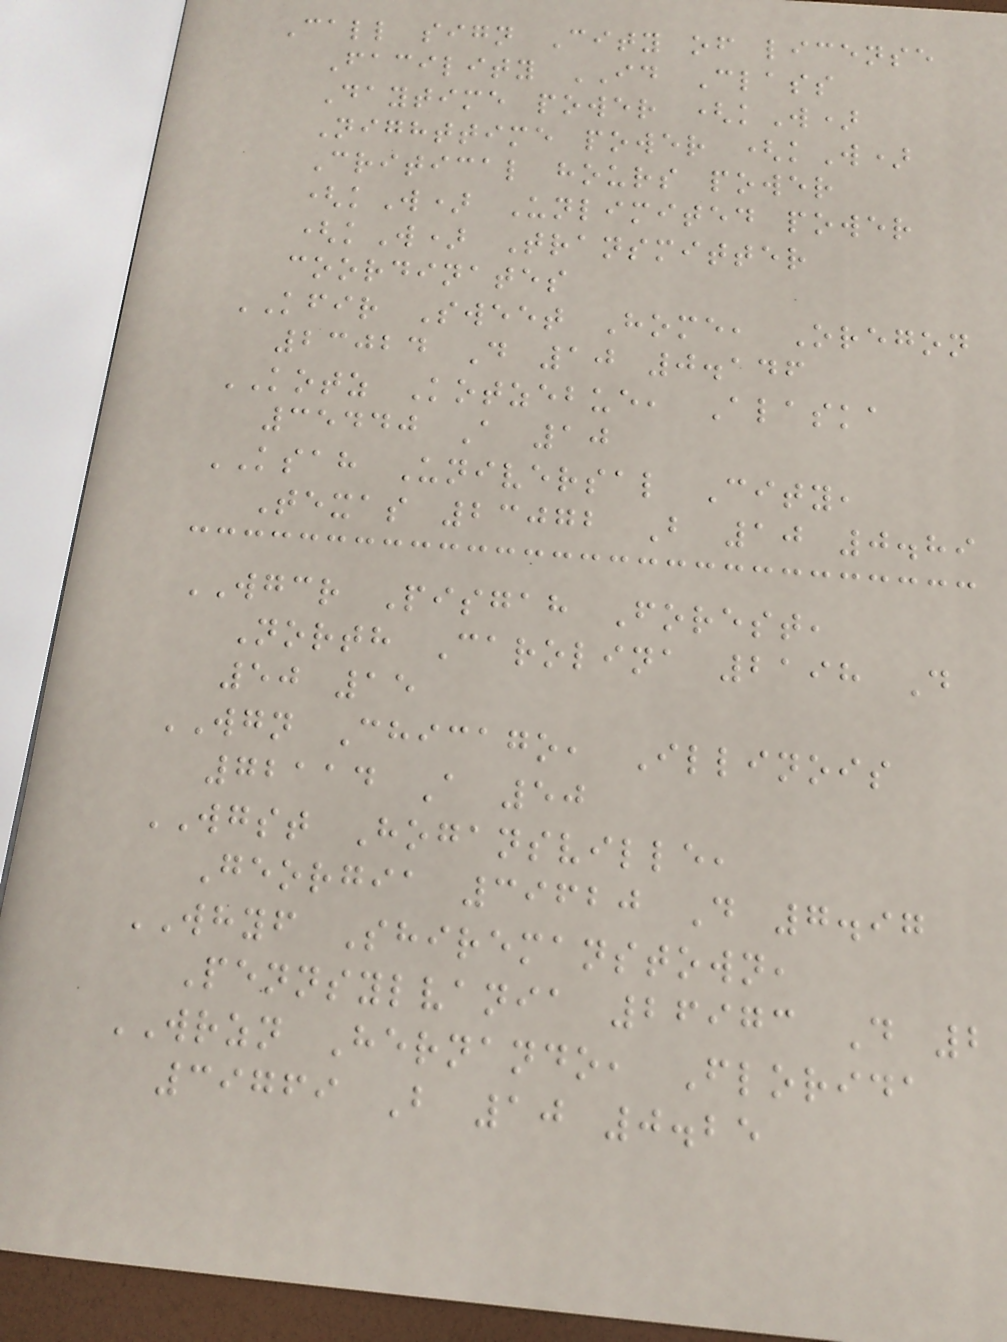Call sign City of license
Facility ID Class
Daytime power (kW)
Nighttime power (kW)
Critical hours power
(kW) Unlimited power
(kW) Transmitter
coordinates
KFIR Sweet Home, Oregon
23024 D 10 0.146
KOTZ Kotzebue, Alaska
35440 A 10
KSAH Universal City,
Texas 23072 B 10 0.89
WGCR Pisgah Forest,
North Carolina 2198 D
50 15
WGN Chicago, Illinois
72114 A 50
WGST Hogansville,
Georgia 39620 D 7.97
WHYF Shiremanstown,
Pennsylvania 26973 D 2
WRZN Hernando, Florida
39769 B 10 0.25
